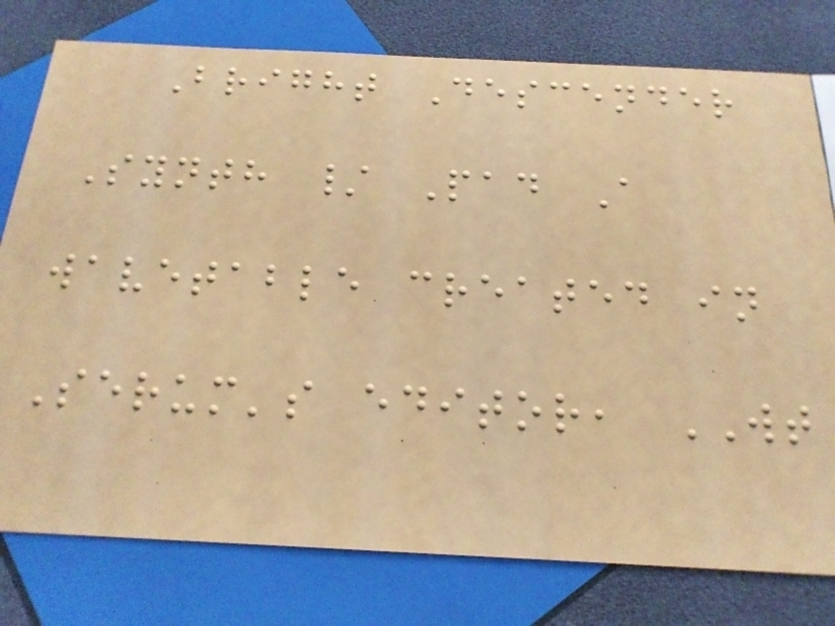Bright Descender
Synth / Pad A
wavetable created in
Serum's editor, WT
